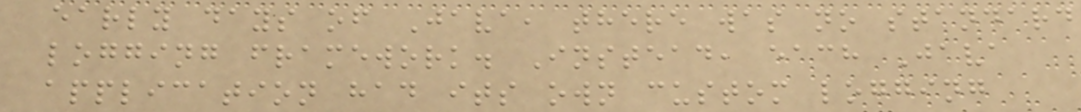early days of Java, there was no standard
logging framework. Instead, each Java
application had its own custom logging
